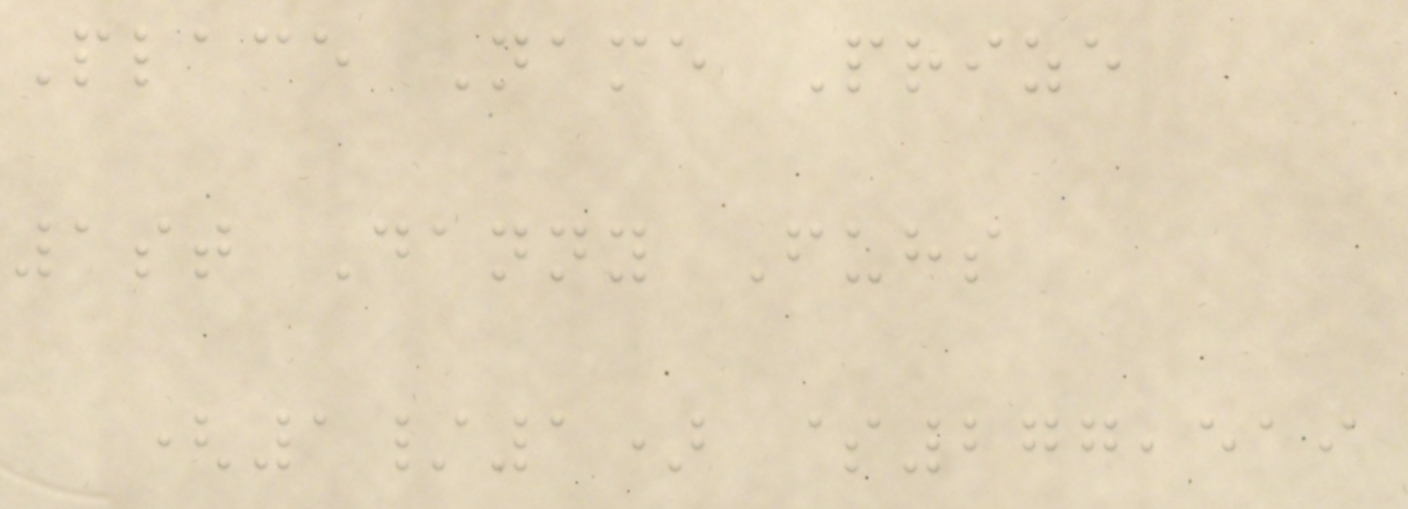Place Name Prize
1st Danny Fuhs
(1/1) $277,519
